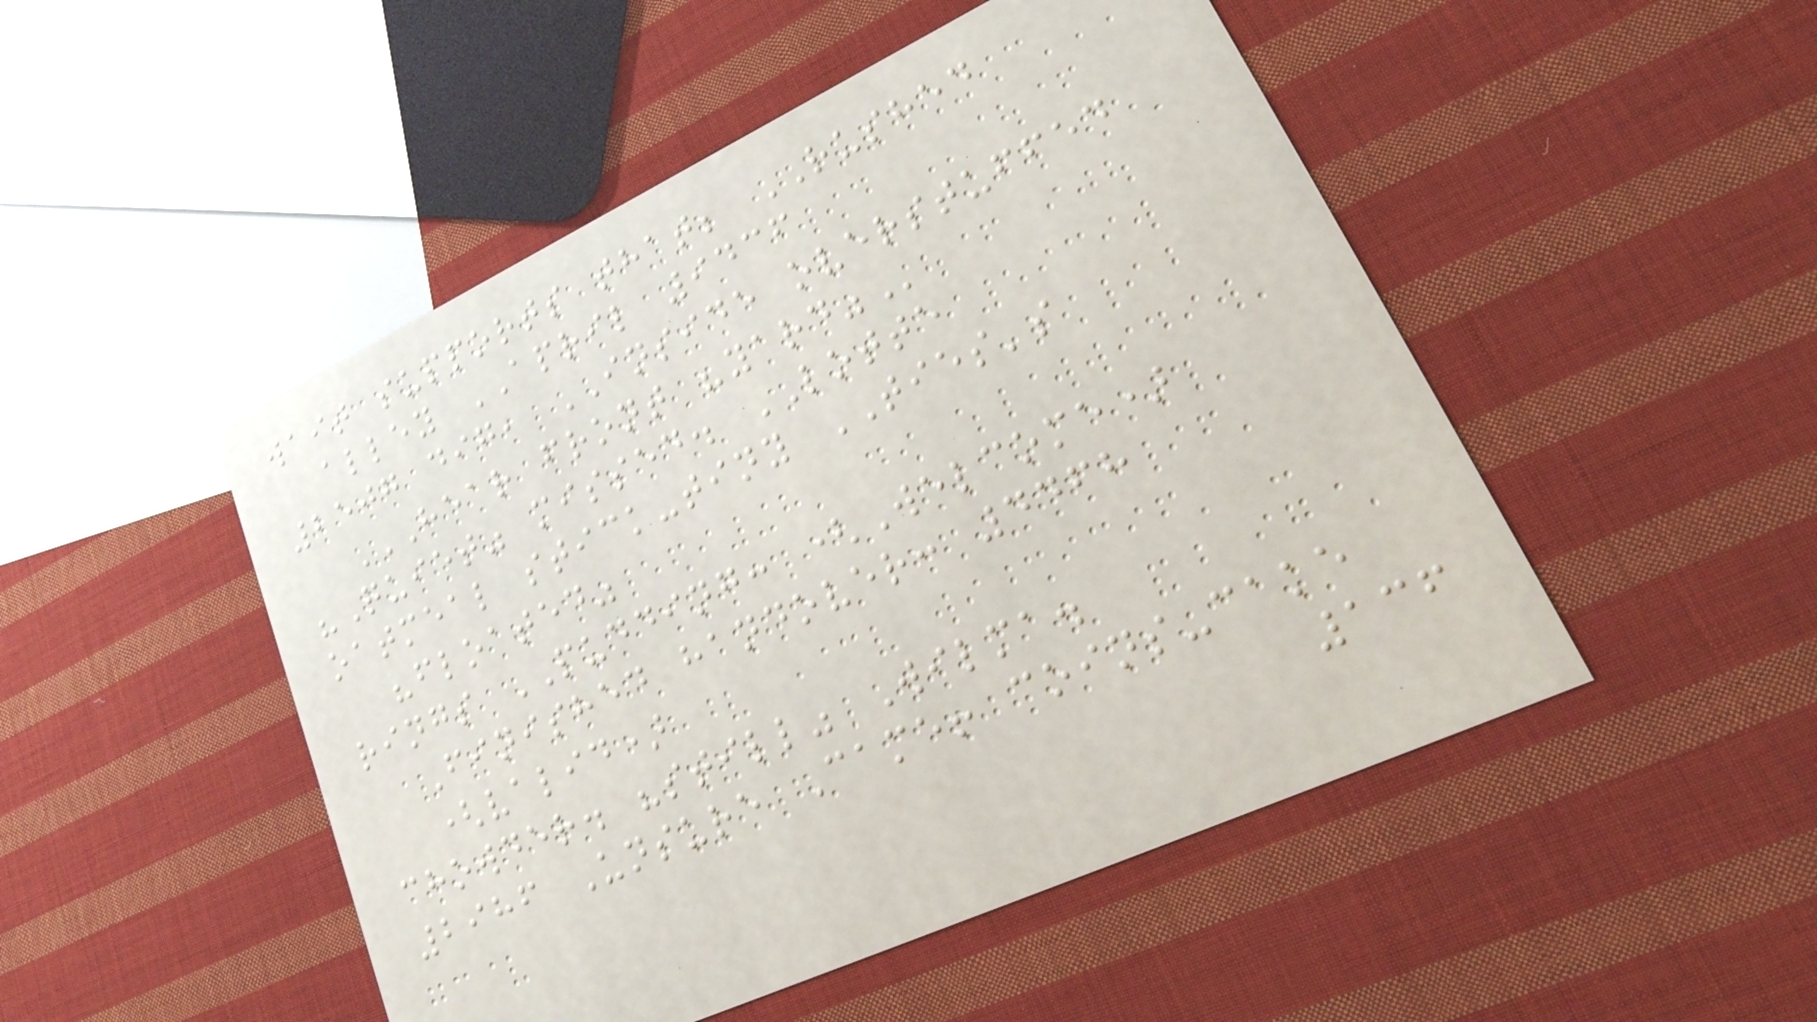wait supports that; RUSHED
alley APRIL 9436
2507 dig, INSIDE overstuffed
HEAR FRONT "YARD"
"Quiet" missed. LOTTE
oatmeal stick-tiny TIES's
"floated"
rings PUDDING: (Welcome)
Finished handover: 4468
(valid)
chowder. "still" Wilma.
2986 Unsure Came! coins-cake
136
